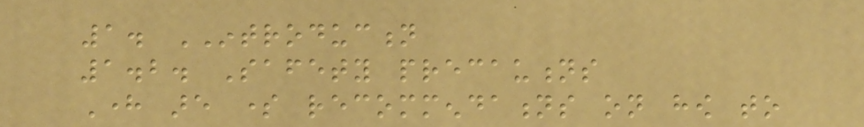1. INTRODUCTION
1.2. Safety precautions
Here are some recommendations on how to
